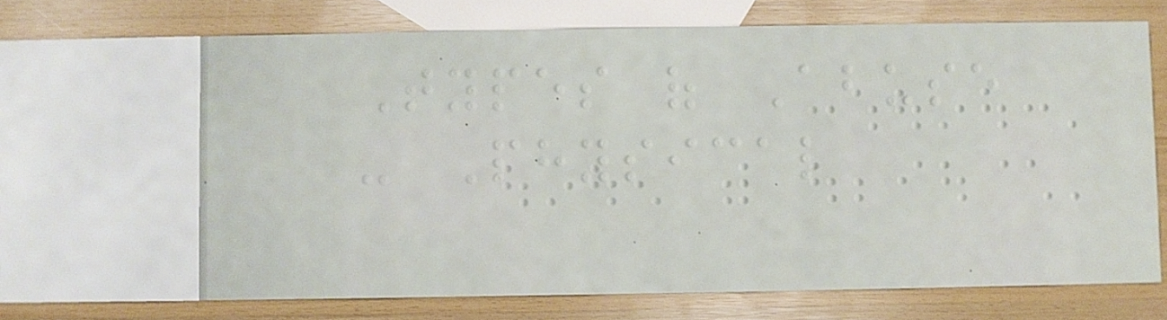Types of Abuse
- Physical
